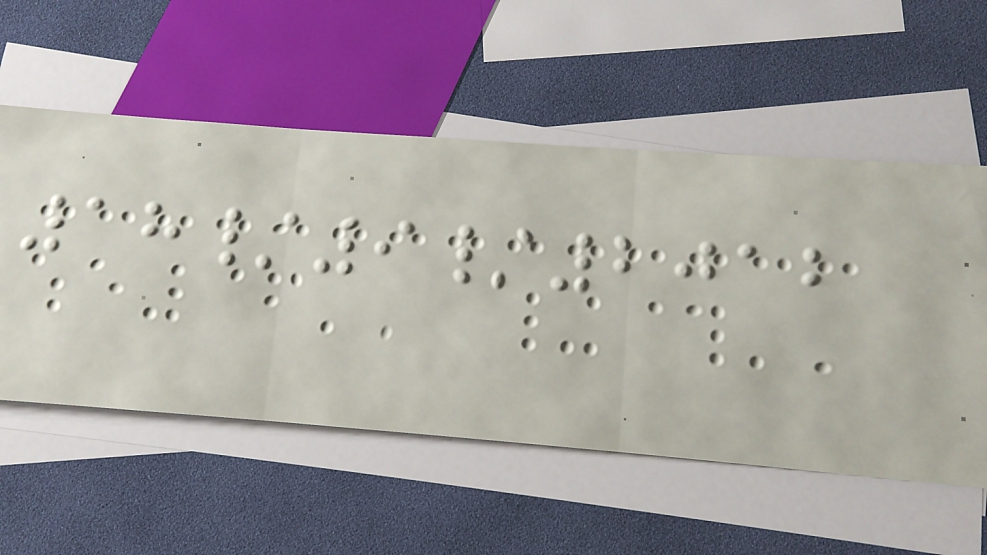18/9/2012
